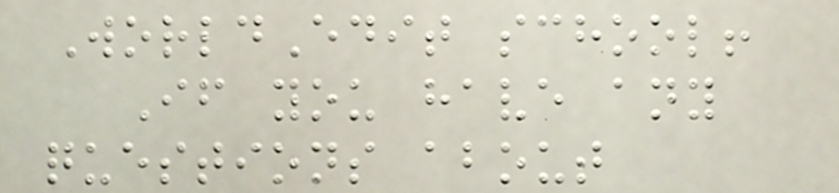WorldEdit school!
If you have any
questions about
